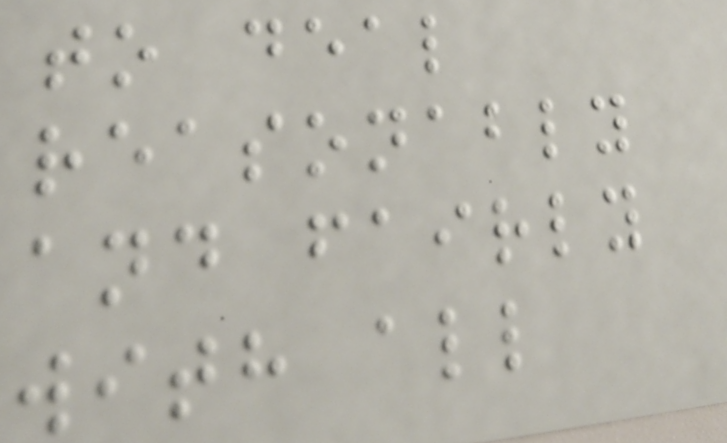to deal
reasonably
and fairly
with all
